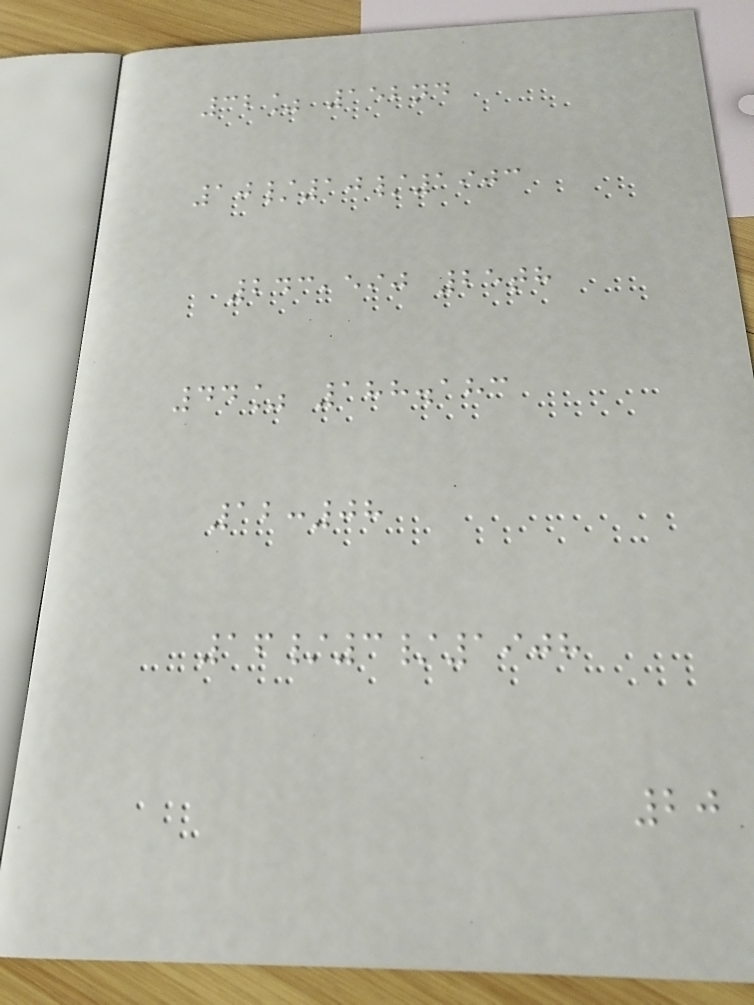32% 152nd
10/10/1903
243,590 25th
44% 188.183
12:08
16/3/1908
20
